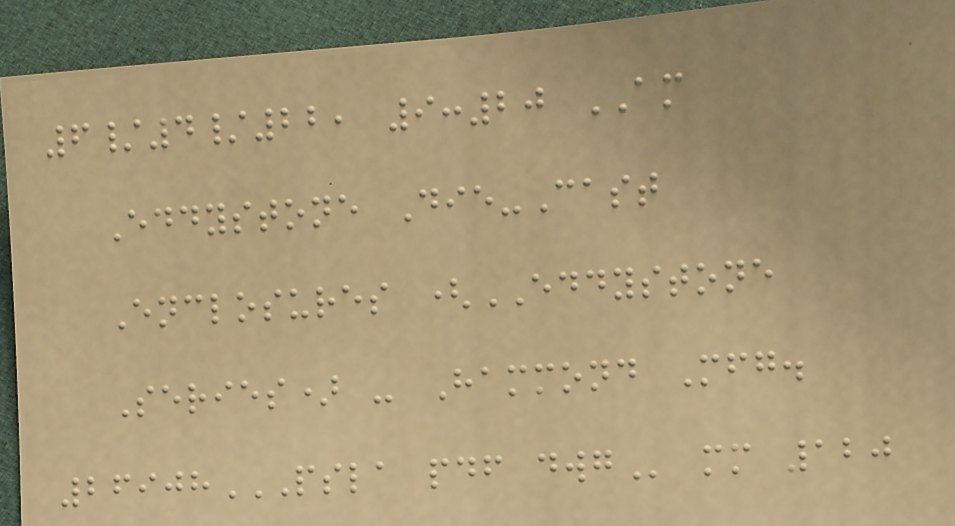6/4/22, 9:20 AM
Eddystone Die-Cast
Enclosures (EDDYSTONE
Series) - Hammond Mfg.
26908PSLA PDF DWG mm 120
